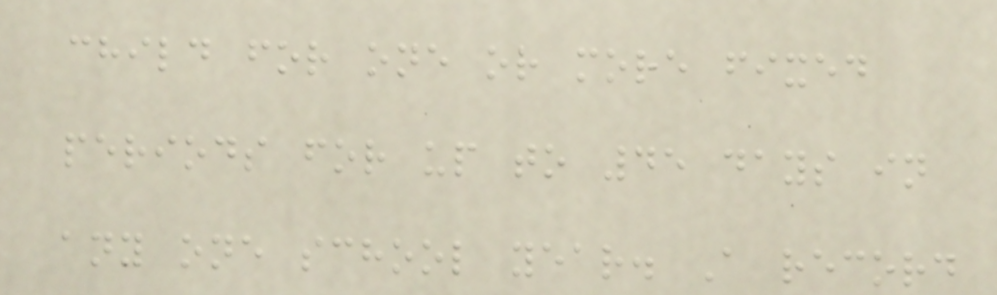child for one or more fixed
periods for up to 45 days in
any one school year. A record
